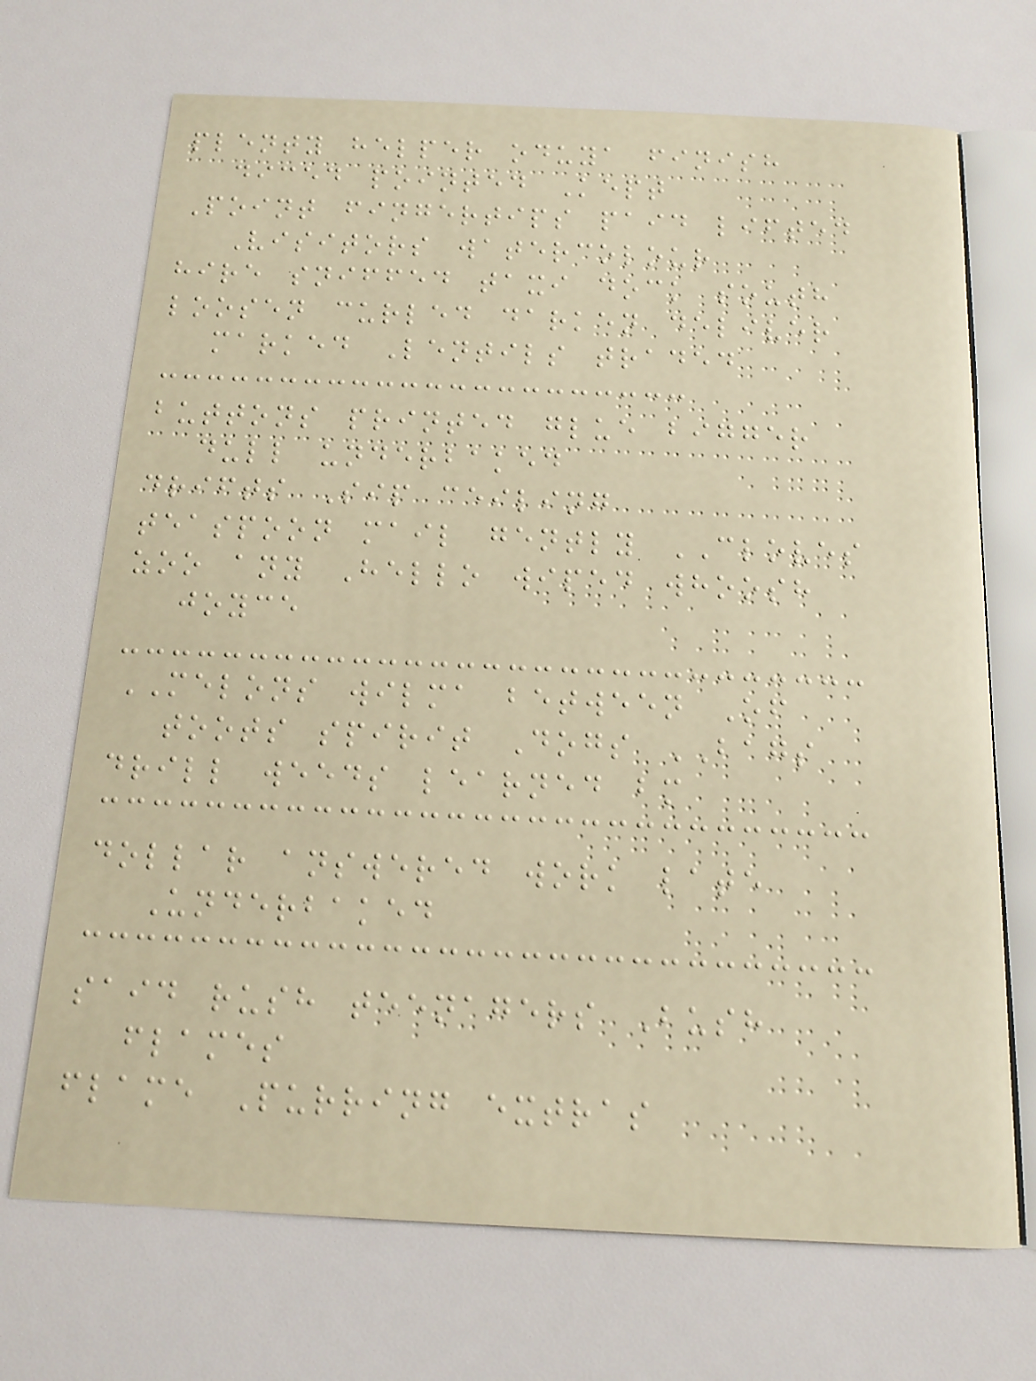plenty helper oduya finish
diced pointed Kept
Point fingertips paid lifted
Visitors watercolour
hire sniffed taxi dock south
loosen curled darken deliver
marked Lentils traded
buttons printed glue bigger
dull underbaked
drifts Sip ceiling
teaspoon mail gently CLOVES
zoo any Hello wiped whoosh
joyce
MELONS wilma between Of
toots spirit Dogs BAGS
drill weeds learned bm
dollar answered work late
Underbaked
said rush teenagers Bush
flames
flame Purring extras
